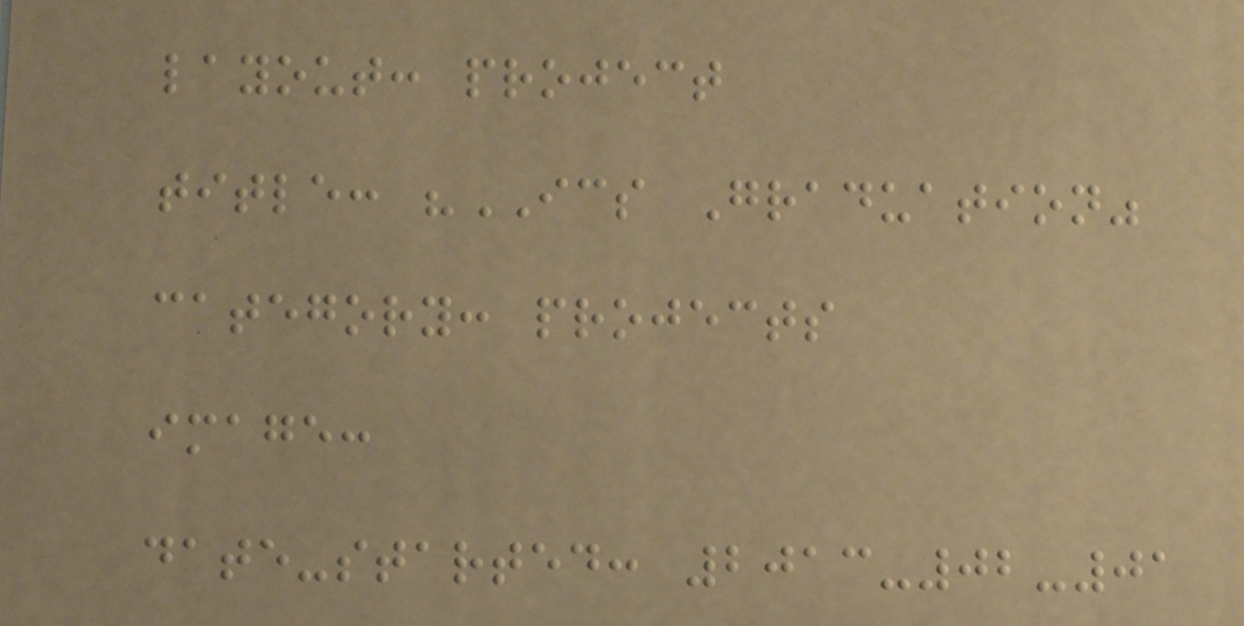layout: project
title: "ICS Graduation"
category: projects
image:
date-started: 2013-02-01
